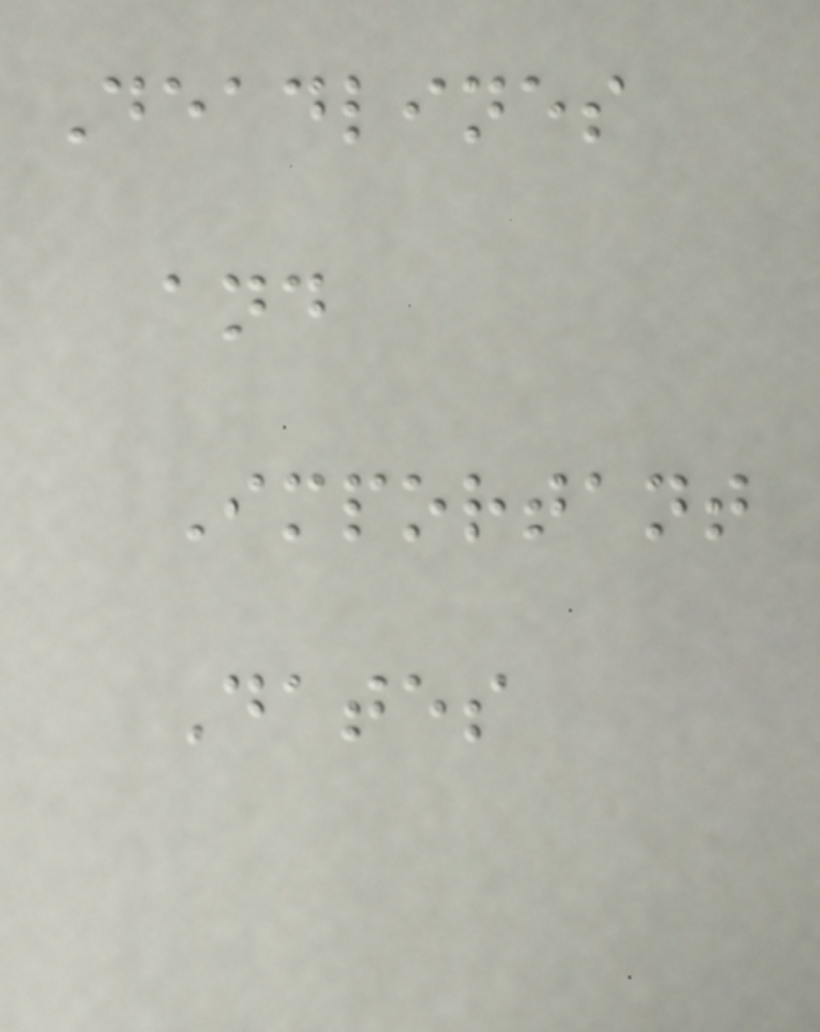Deadlines
and
Important
Dates
